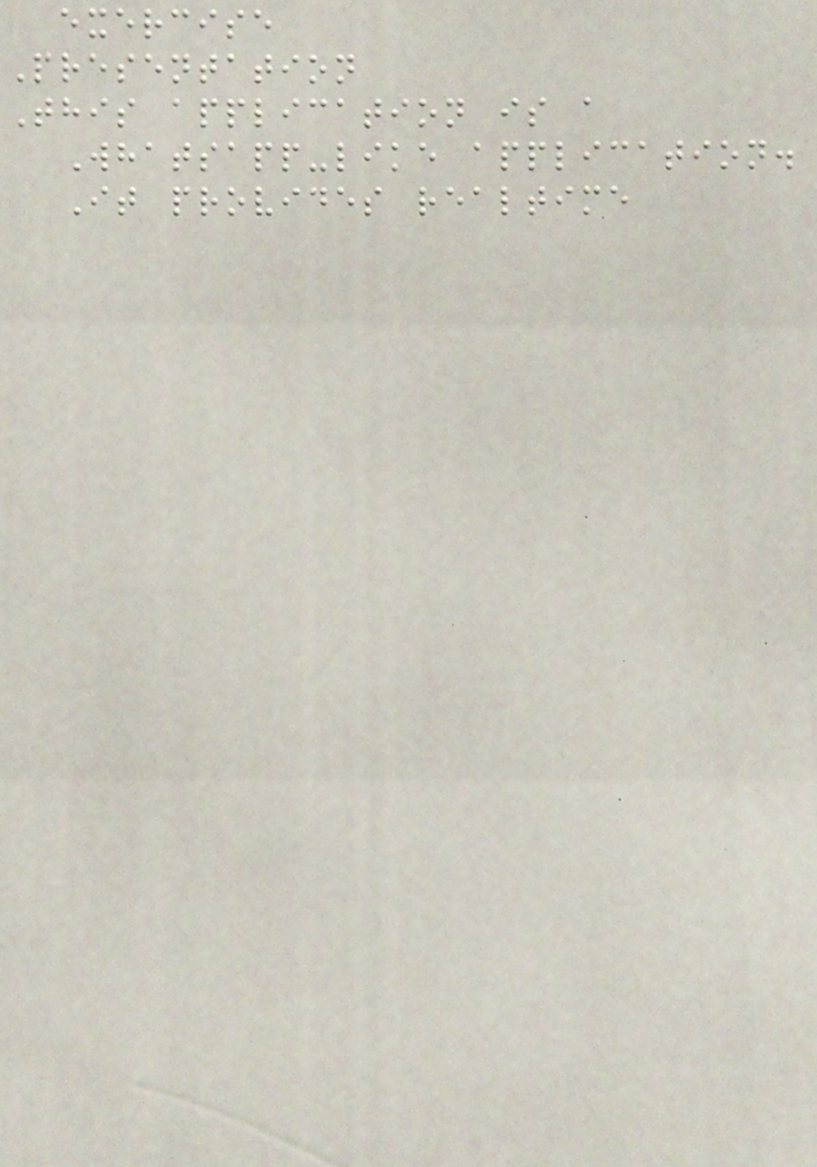exercise
Presentation
This application is a
Whatsapp-like application.
It provides realtime
